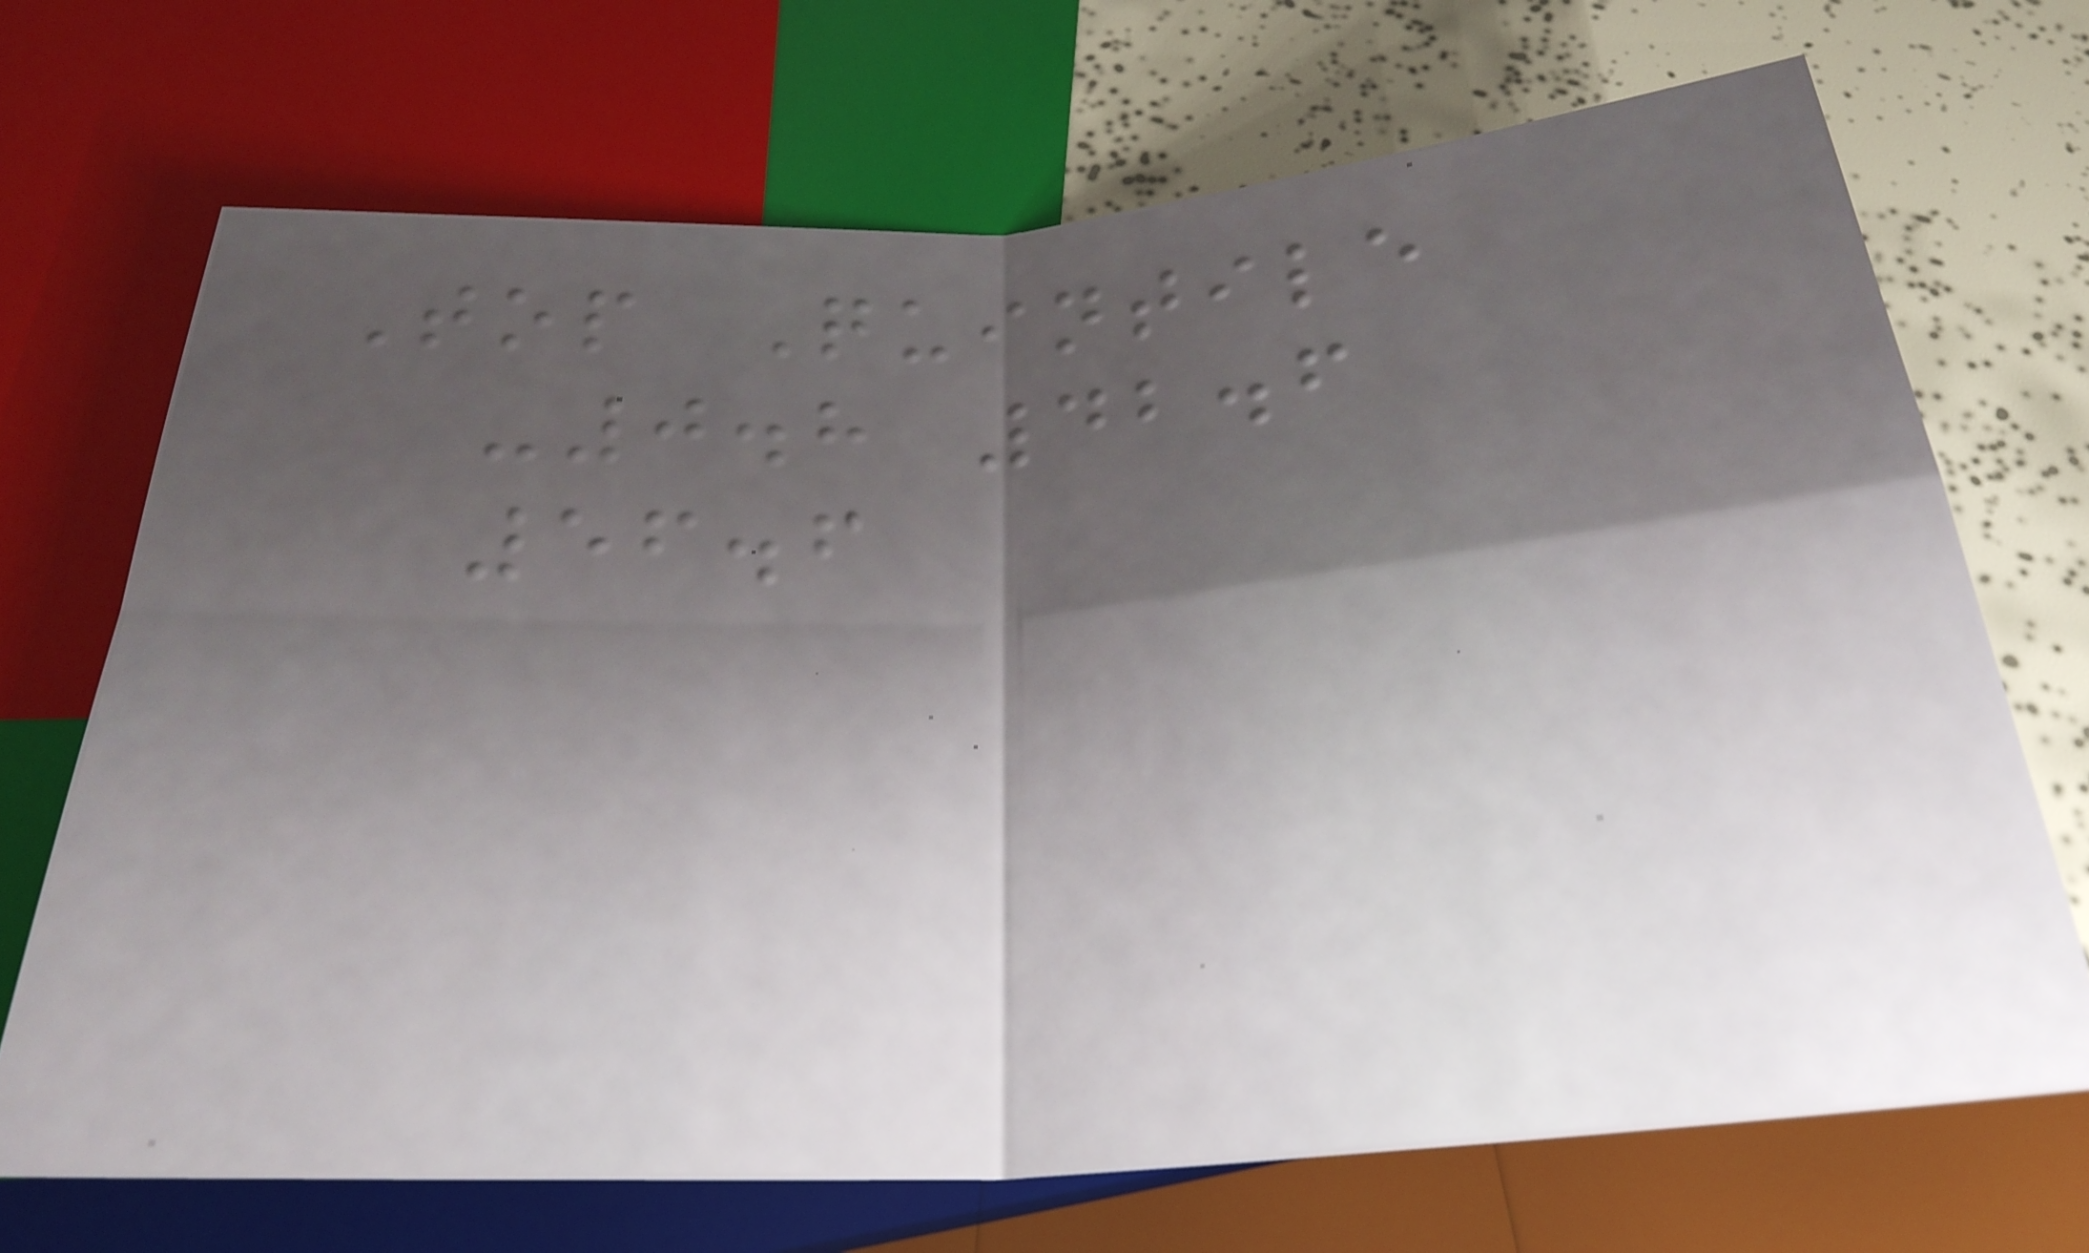Top Quintile
-0.8 42.6
56.6
